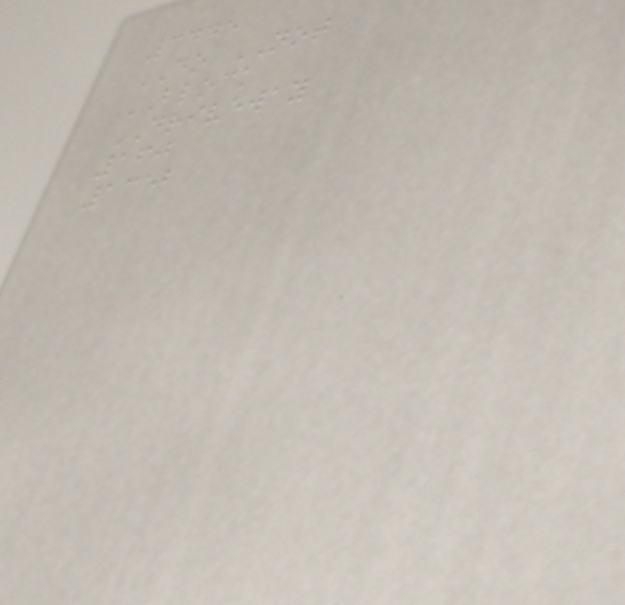3445
DO NOT
BLOCK
DRIVEWAY
160
1352
